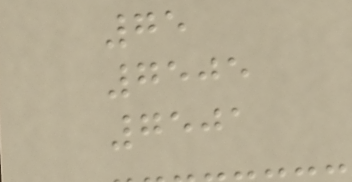75
7505
7501
